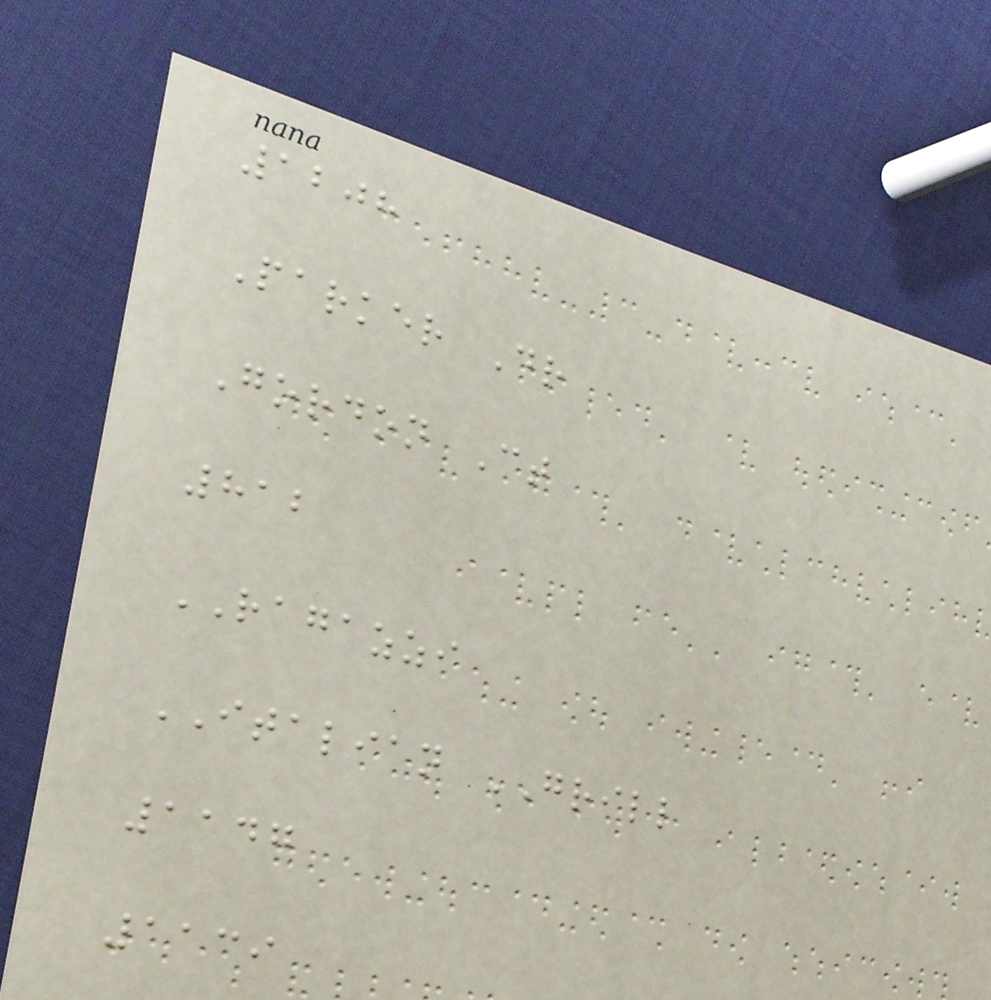1208
Parker Dr
Gordon Ct
812
RAGAZZI
ITALIAN GRILL
1147
1139
